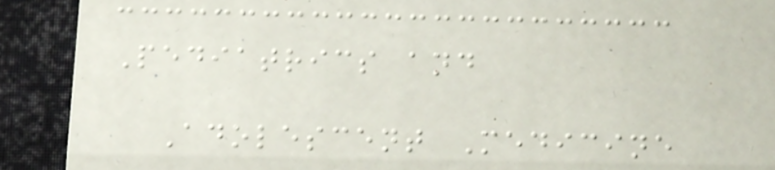Pediatrics and
Adolescent Medicine
